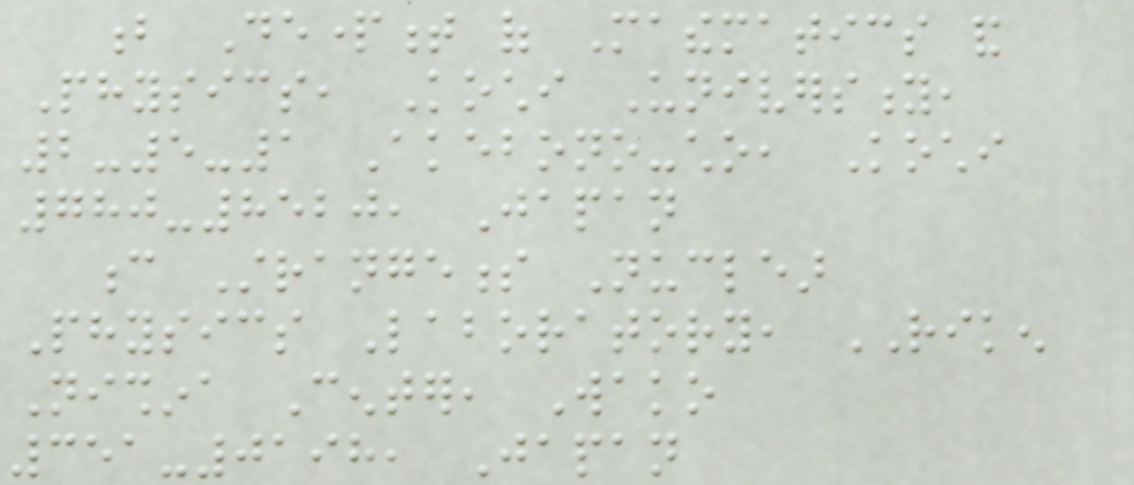b Department of Mathematics and
Physics, Kochi University,
2-5-1 Akebono-cho, Kochi
780-8520, Japan
c Strangeness Nuclear
Physics Laboratory, RIKEN
Nishina Center, Wako
351-0198, Japan
